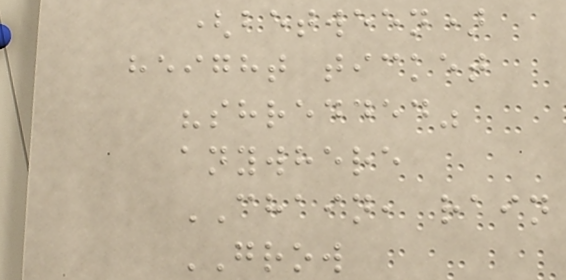(between)
height ticket
"shredded"
anywhere
CHAIN, rain
GROW
